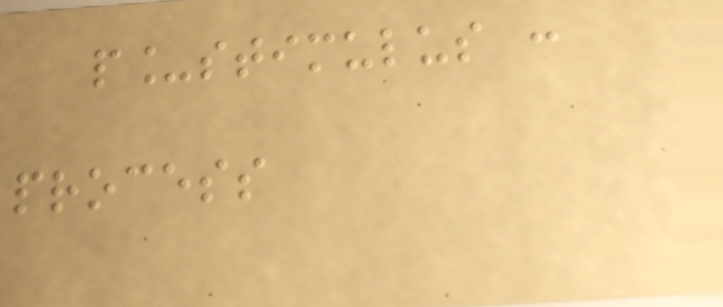p_stimulus :
process
